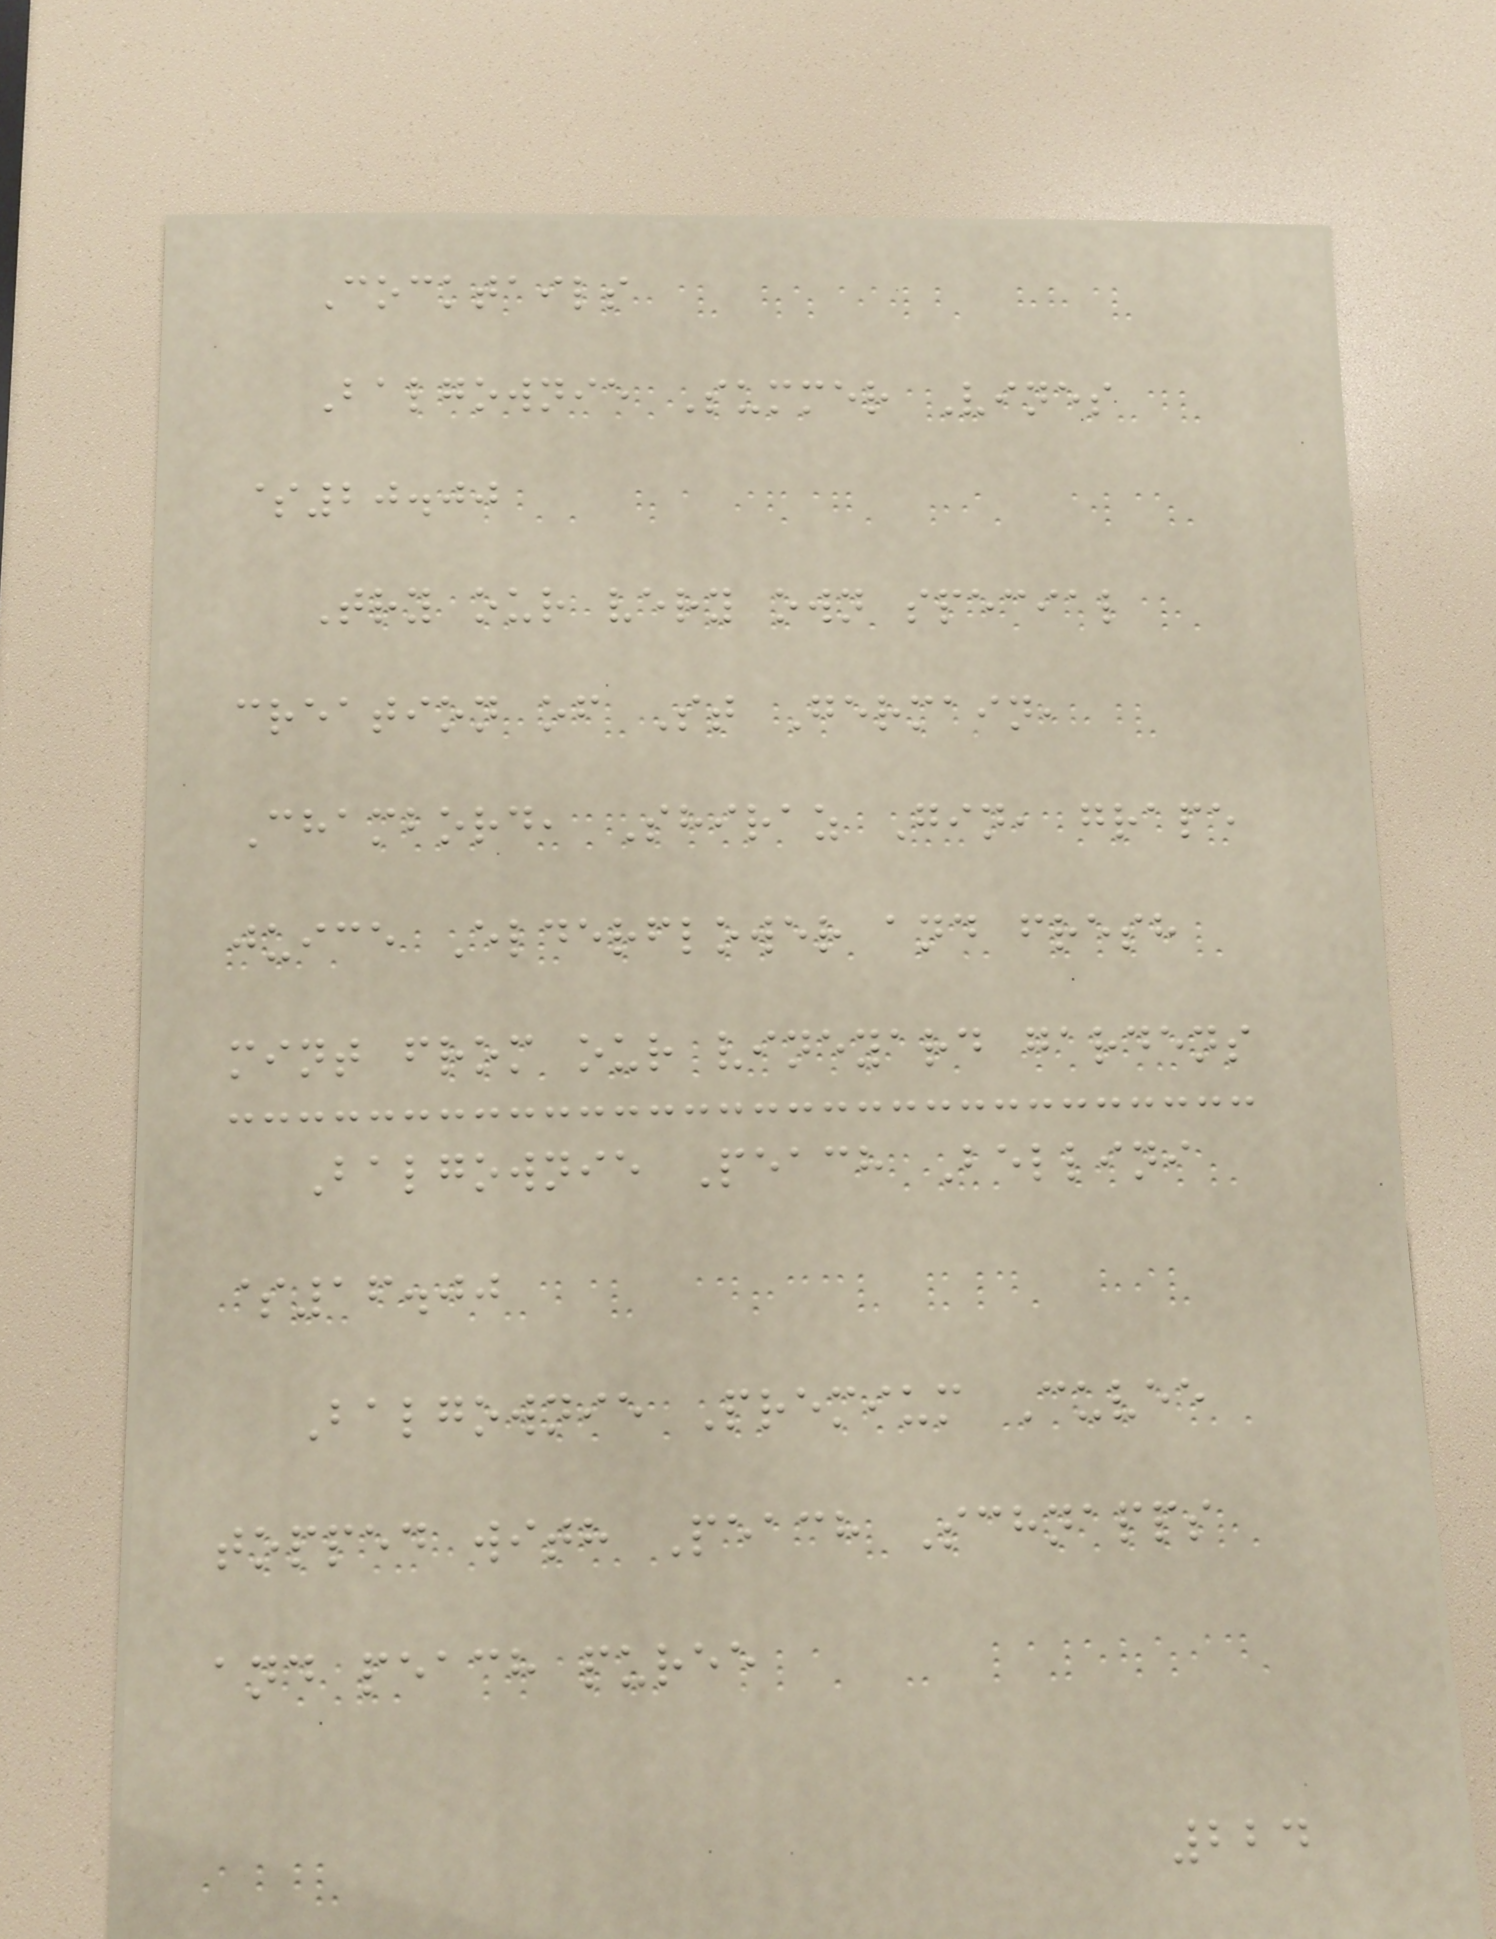Cocktails
Balgownie Summer Vines
$20.00
Try our very own special
creation of St Germain,
Chambord, Shiraz Gin, grape
juice Elderflower and fresh
mint from our vineyard gardens
Balgownie Peach Bellini
$16.00
Balgownie Premium Cuvee
topped with Peach Schnapps
and peach puree
224
